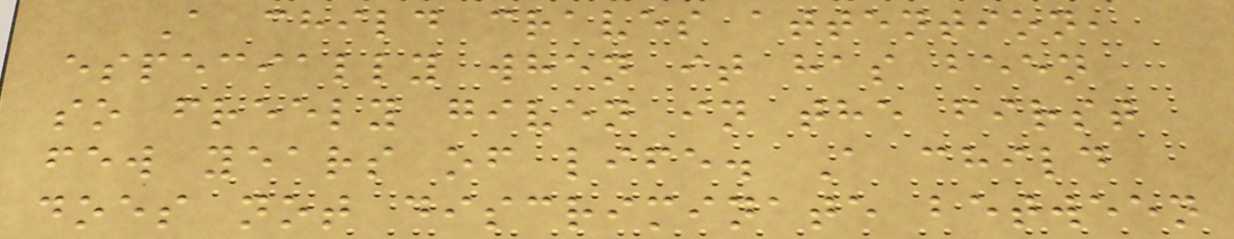A child craves attention,
especially when it has been
so freely given in the first
few years of life. A child
does not discriminate between
